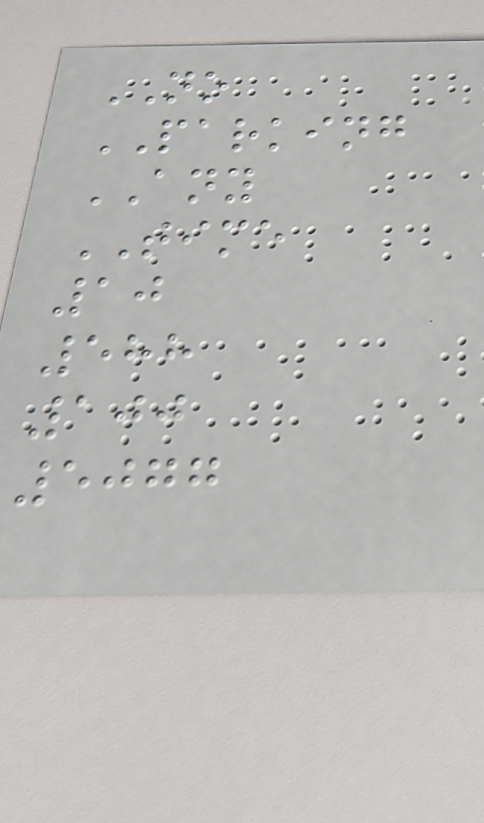NO
PARKING
ANY
TIME
10
588
100
5077
